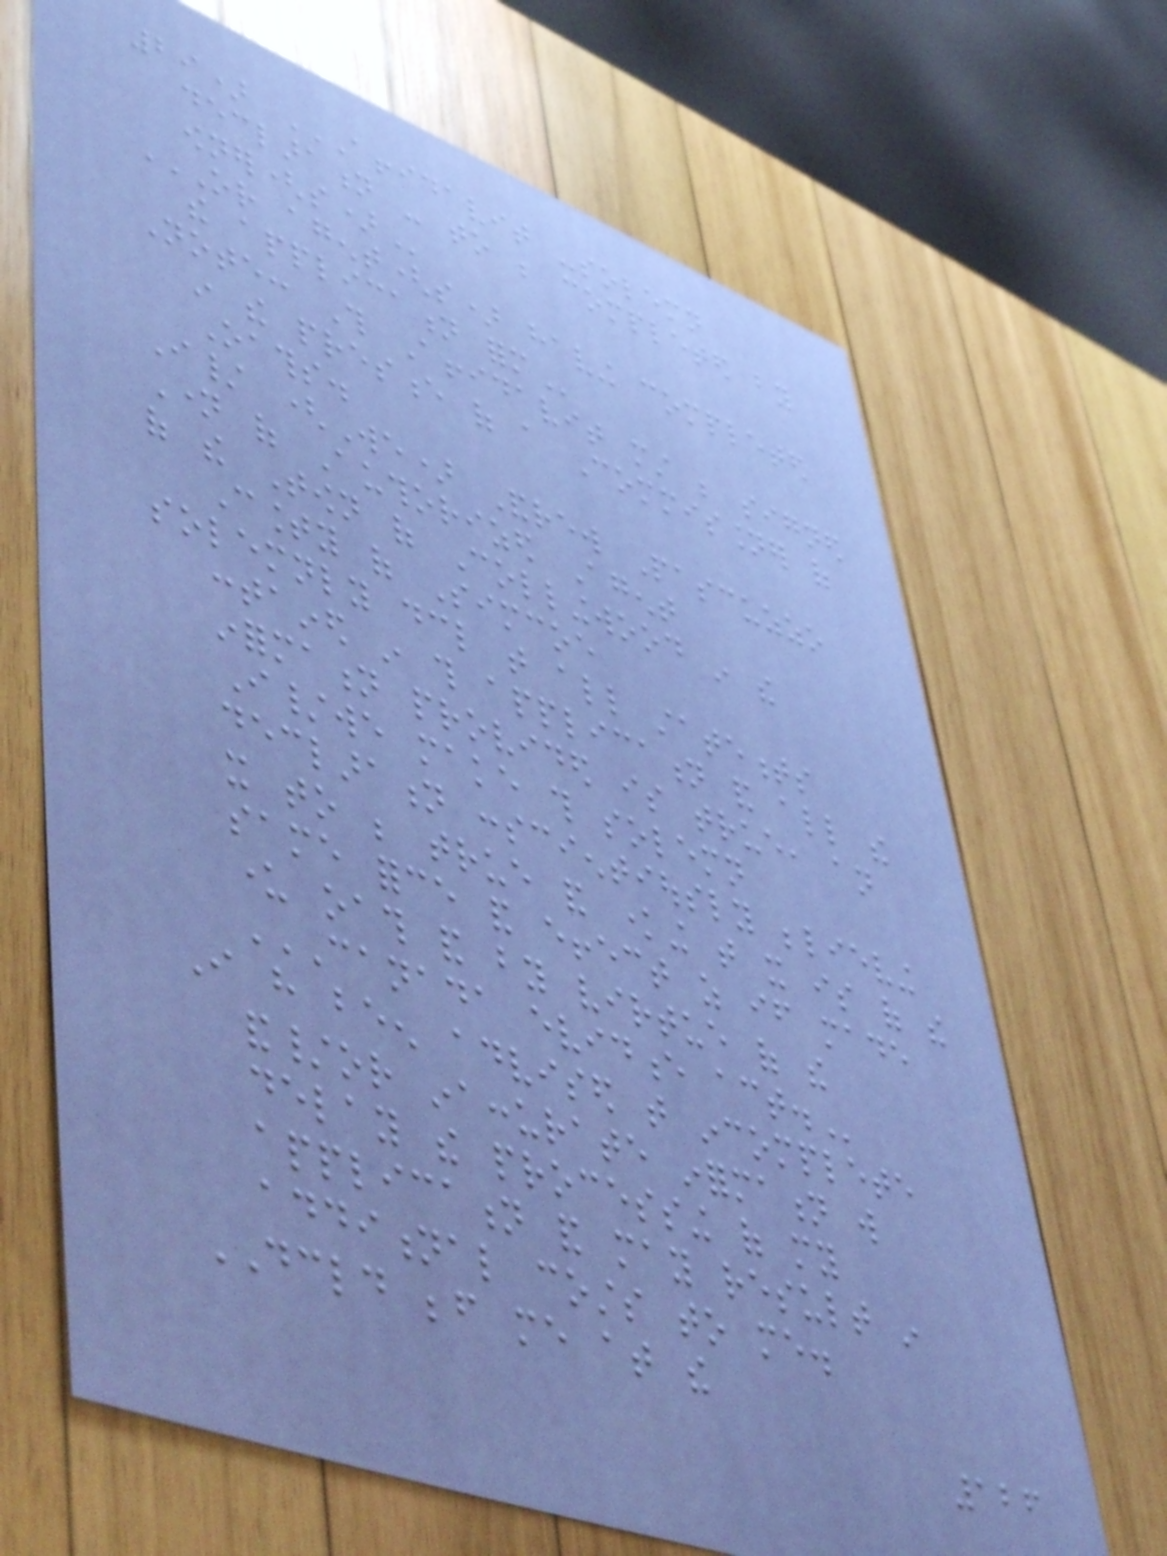29) AFFIDAVIT -SOLEMN
DECLARATION - TO BE COMPLETED BY
OWNER(S)
OR AGENT(S) HAVING COMPLETED
THE APPLICATION FORM
Note: This Affidavit must be signed
in the presence of a Commissioner of
Oaths.
I/ (We) Andrew Pascuzzo
Name of Authorized Agent
of the Town of Collingwood in the
County of Simcoe
solemnly declare that all statements
contained in this application and all the
information provided is true, an
I/we make this solemn
declaration conscientiously believing
it to be true and knowing that it is of the
same force and effect as if made
under oath and by virtue of the
CANADA EVIDENCE ACT.
I have been advised that incomplete
and/or inaccurate information will
delay the processing of my
application and may result in
additional costs to me.
DECLARED before me at the
126
